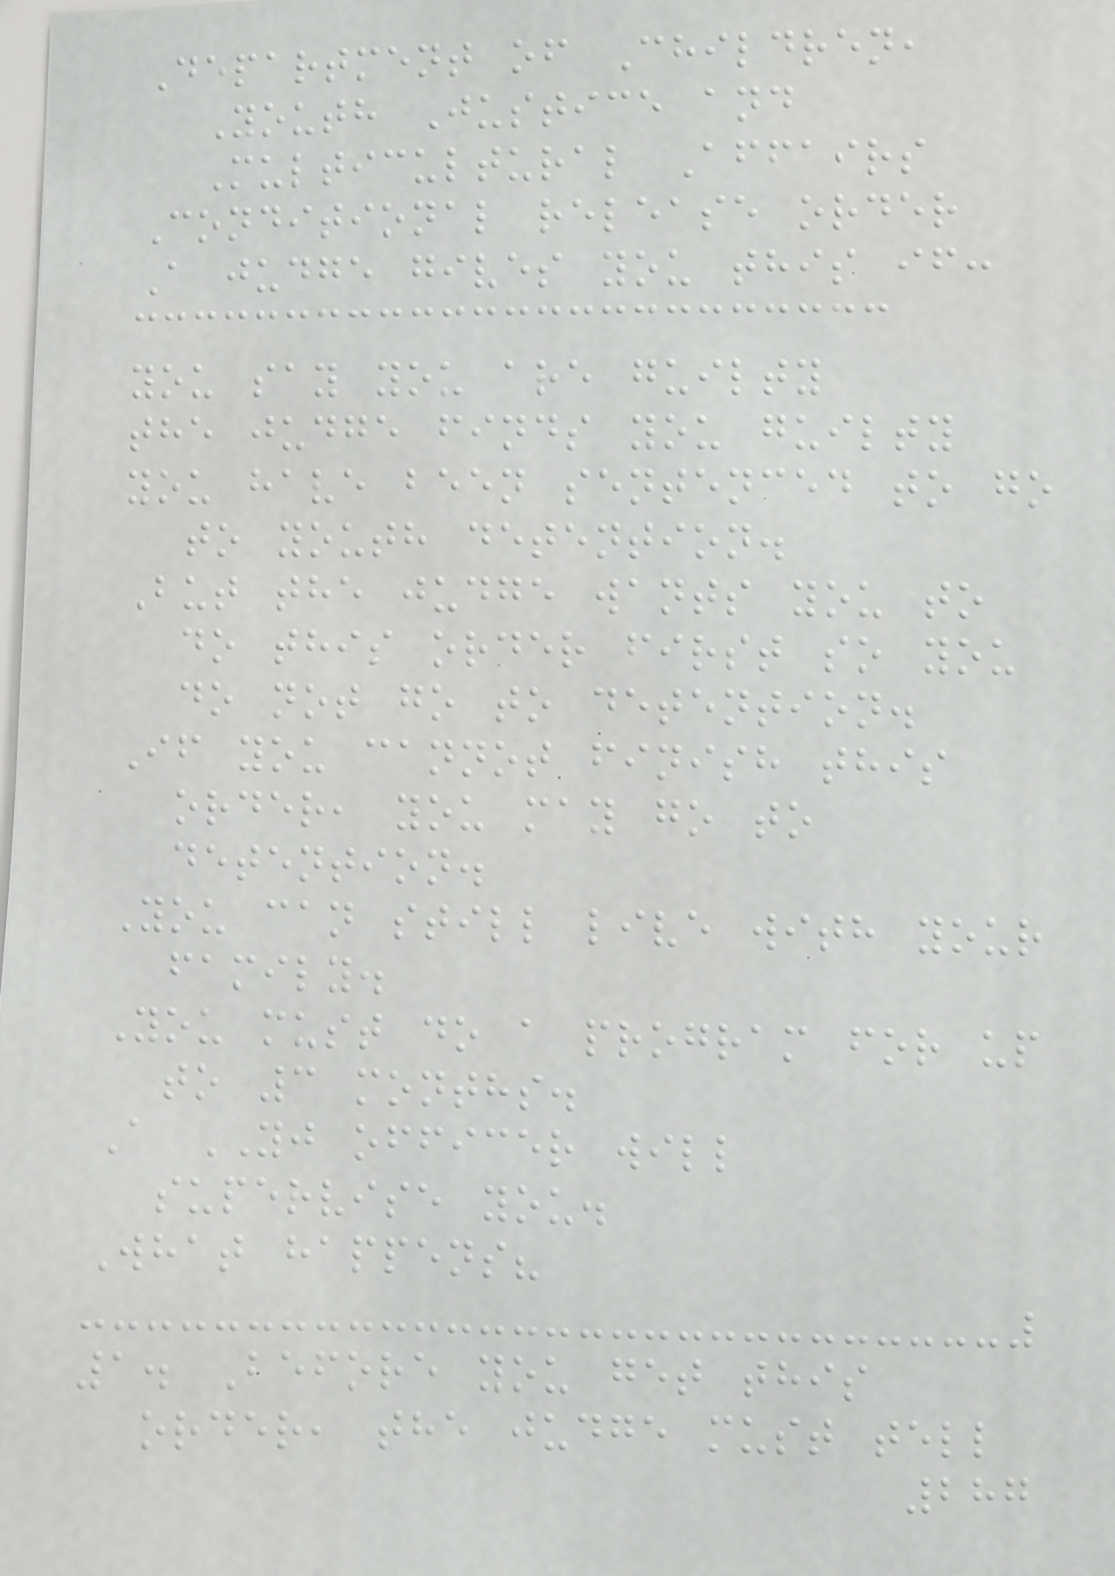Department of Children,
Youth Justice and
Multicultural Affairs
Conditional release order
A judge gives you this if:
you say you are guilty
the judge finds you guilty
you have been sentenced to go
to youth detention.
But the judge wants you to
do this order first so you
do not go to detention.
If you cannot finish this
order, you may go to
detention.
You can still live with your
family.
You must do a program for up
to 3 months.
A YJ officer will
supervise you.
What happens?
1. Before you get this
order, the judge must tell
287
